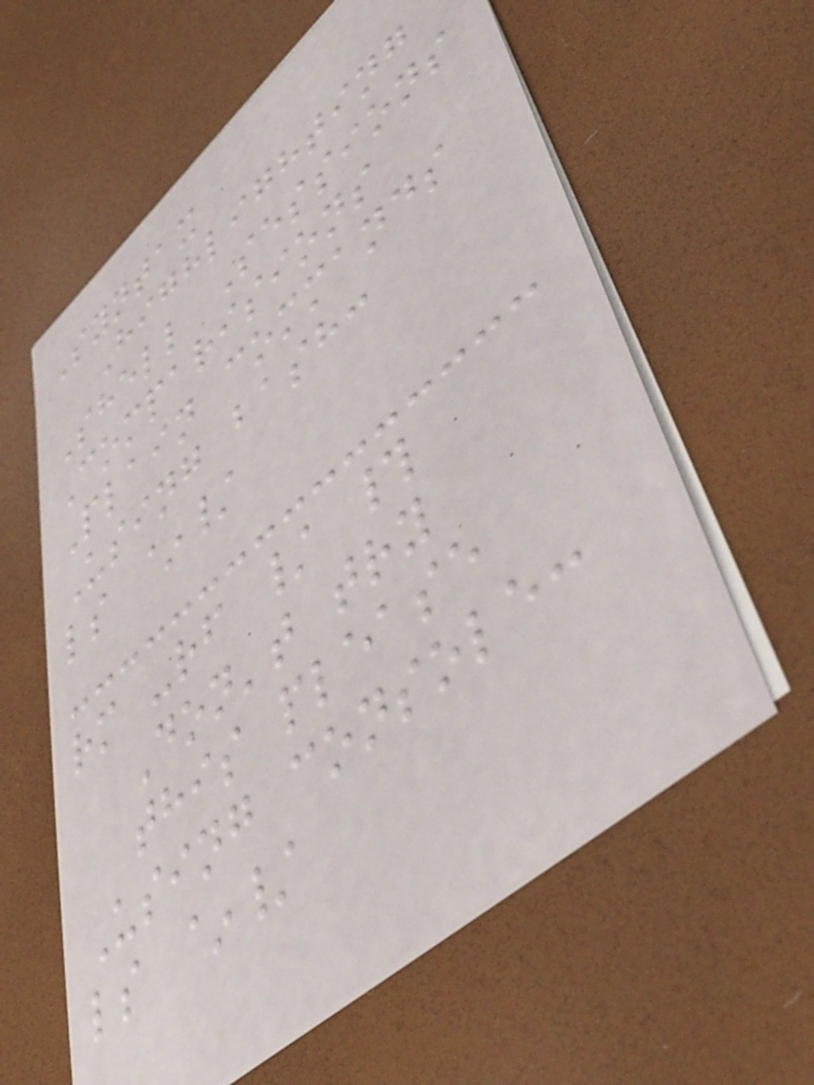Syntax
Highlighting
Shell Sessions
Comparisions
Plain commands
Using bash:
ls ~/
rm -rf / #
Don't try
this please
Using console:
ls ~/
